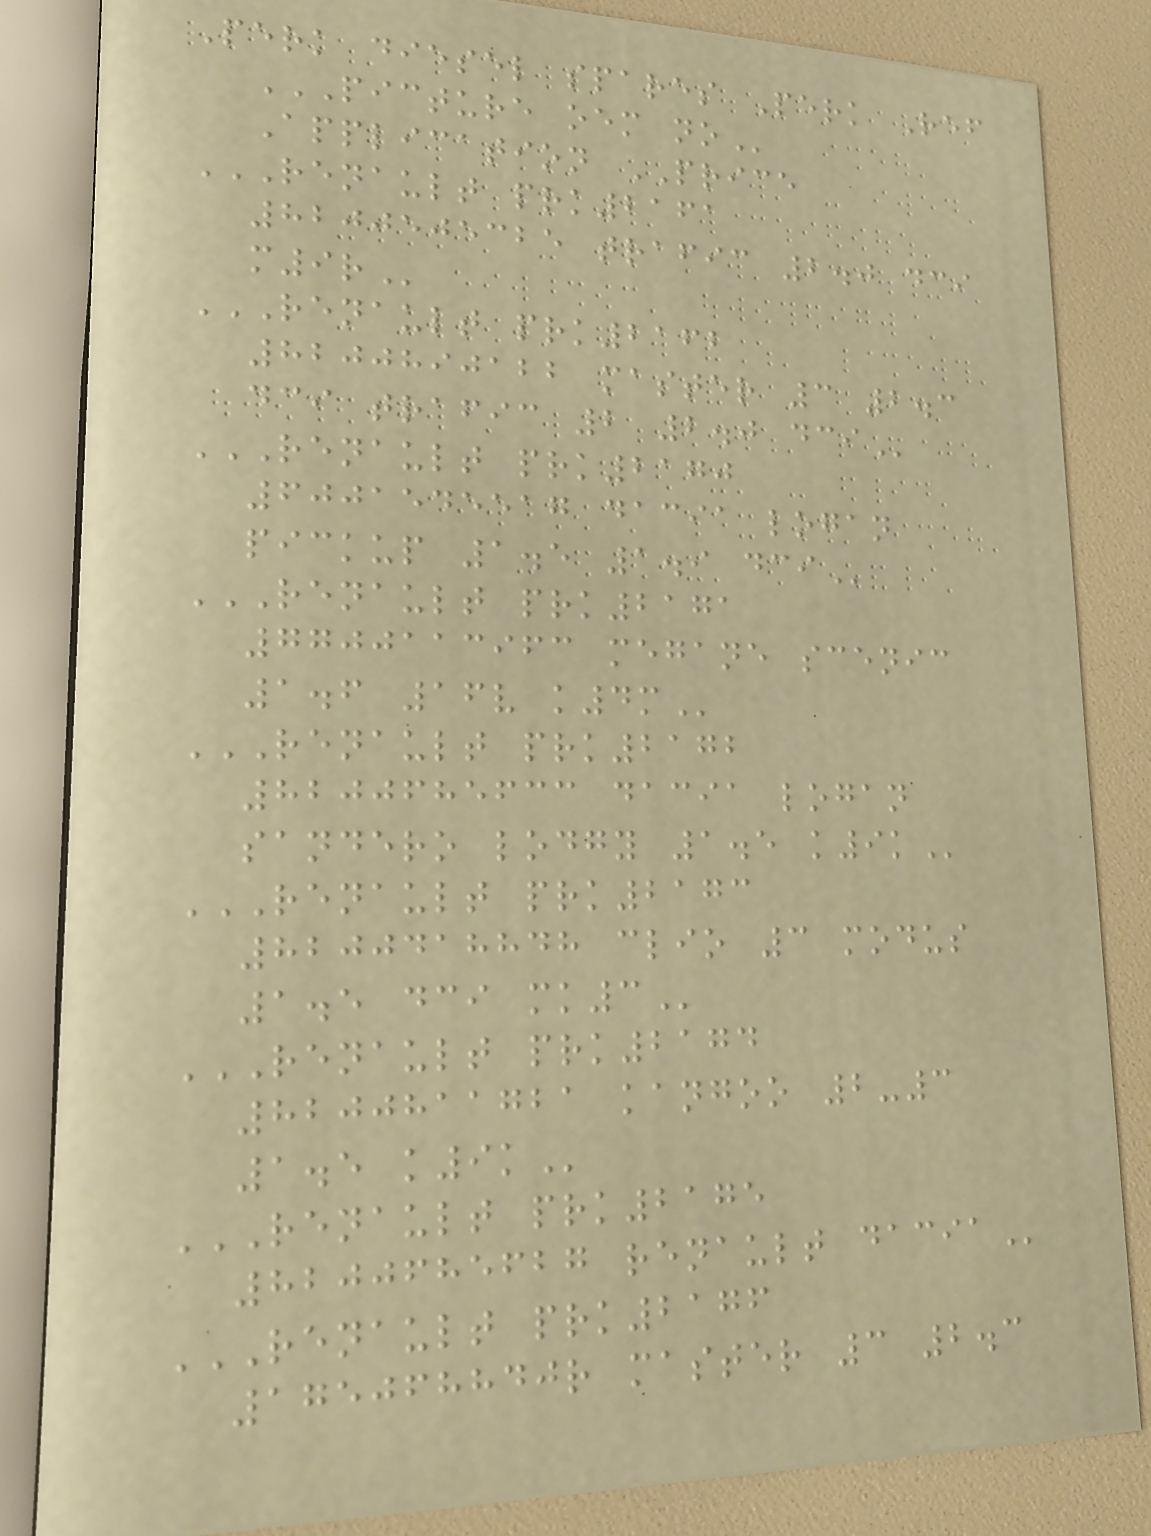Perk diesel spares Perk Ref
PICTURE OEM NO
Application PRICE
RENAULT PRK2161
8200505325 TRAFIC 2.0 DCI
M9R
RENAULT PRK2162
8200890122 MASTER 3 2.3
DCI TRAFIC 2 2.0 DCI
RENAULT PRK2170
6001545517 DACIA LOGAN
PICKUP 1.5 1.9 DCI
RENAULT PRK2171
7700113963 MEGANE SCENIC
1.6 16V K4M
RENAULT PRK2172
8200685633 DACIA LOGAN
SANDERO LODGY 1.5 K9K
RENAULT PRK2173
8200418848 CLIO 3 MODUS
1.5 DCI MK3
RENAULT PRK2174
8200811721 KANGOO 2-3
1.5 K9K
RENAULT PRK2175
8200685627 RENAULT DACIA
RENAULT PRK2176
175068840R MASTER 3 2.3
